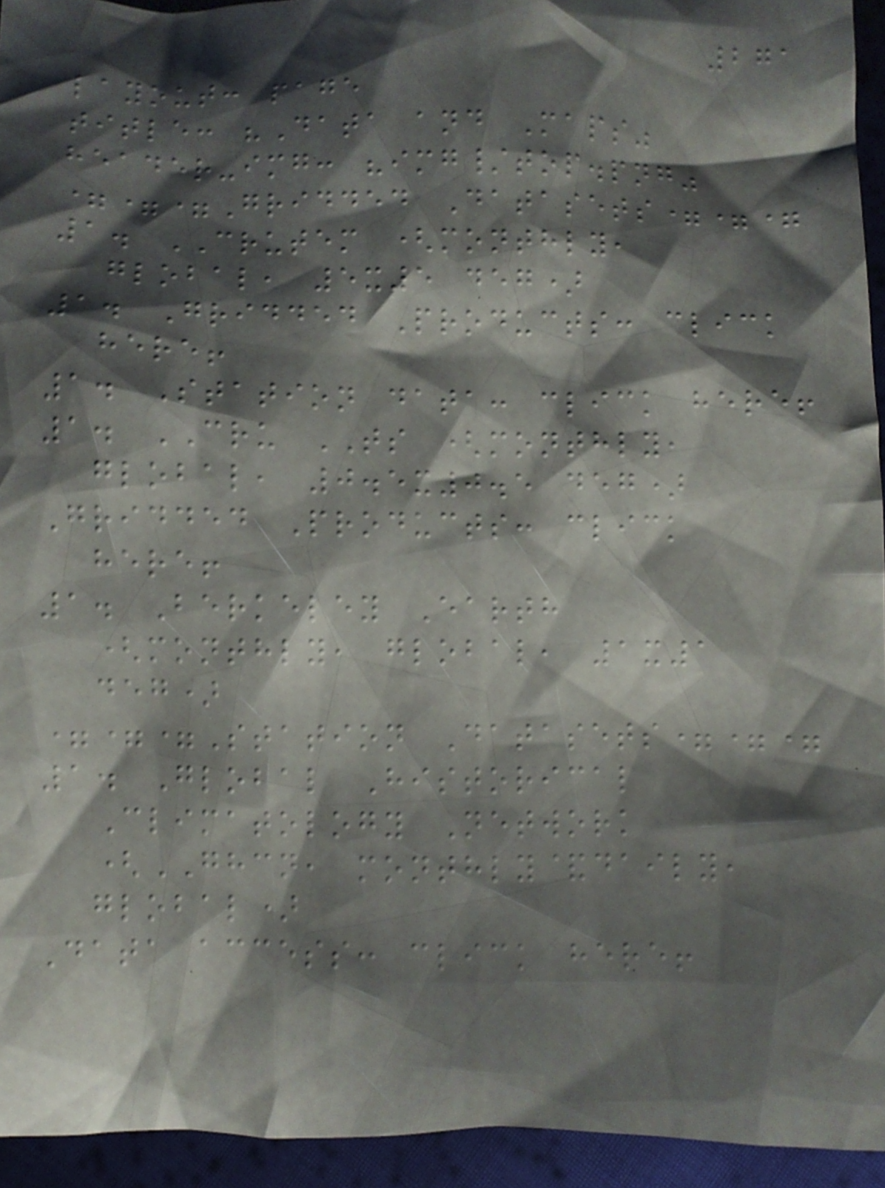271
layout: page
title: "Data and Maps"
header-img: "img/top.png"
===Gridded Datasets===
1. CRUTEM (monthly,
global, 5x5 deg)
1. Gridded Products: click
here!
1. Station data: click here!
1. CRU TS (monthly,
global, 0.5x0.5 deg)
Gridded Products: click
here!
1. Berkeley Earth
(monthly, global, 1x1
deg)
===Station Datasets===
1. Global Historical
Climatology Network
(GHCN, monthly&daily,
global)
Data access: click here!
